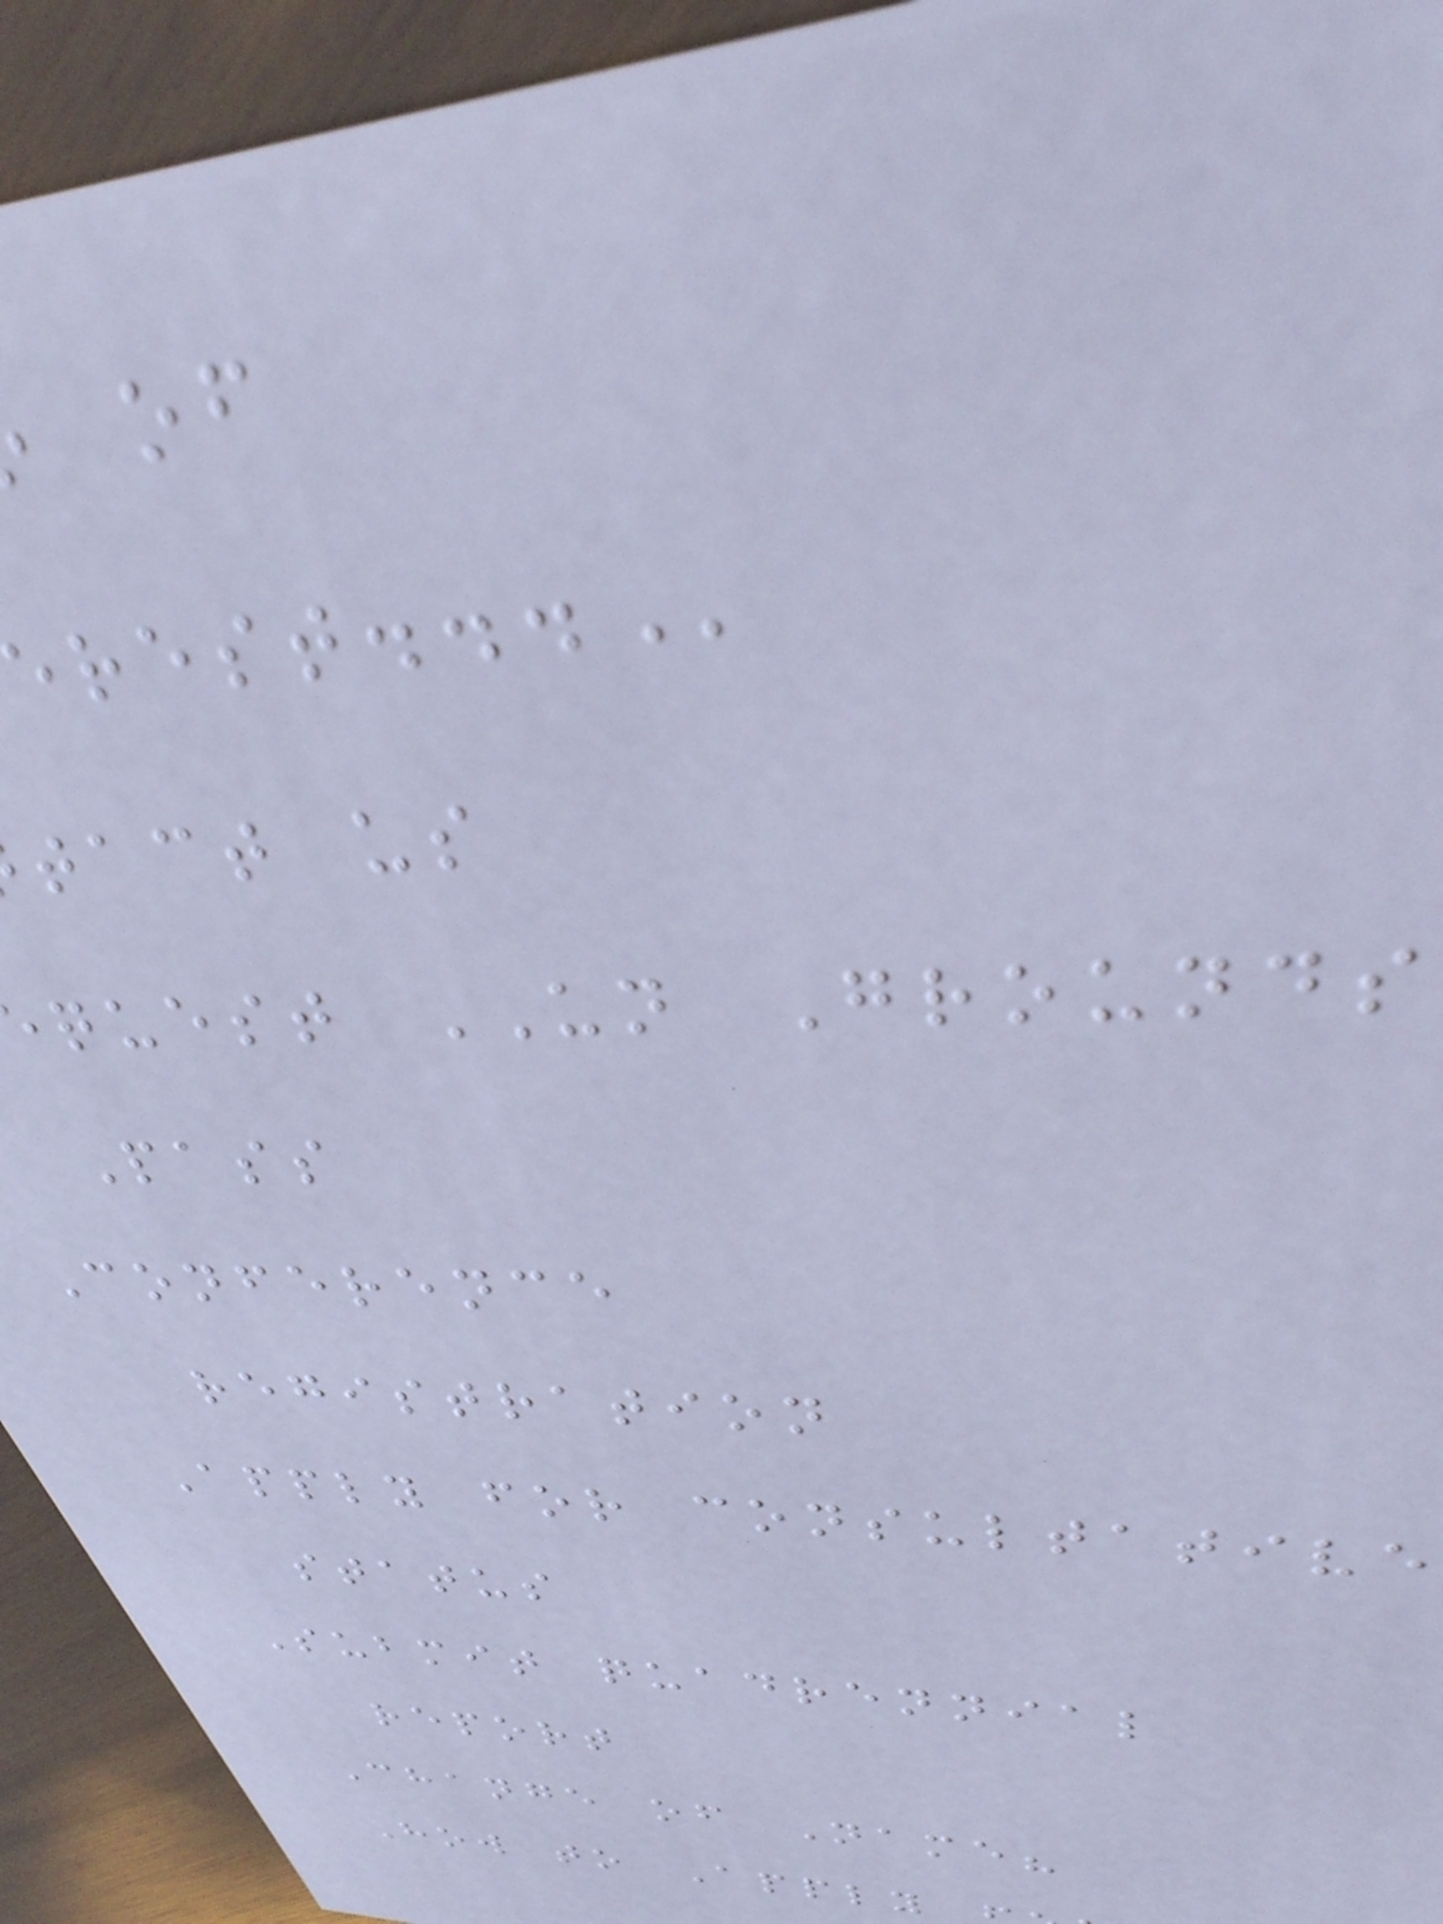tact us
quest UN Grounds
Pass
Conference
registration
Apply for consultative
status
Submit quadrennial
report
Change of Name?
How to Apply
